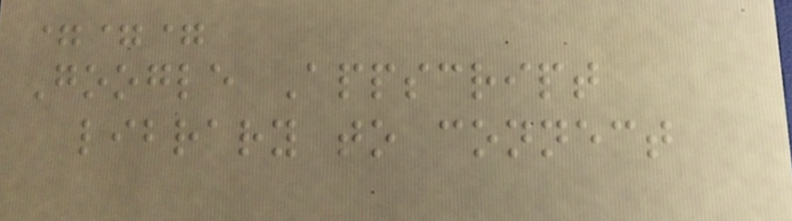===
Google Appscript
library to connect
